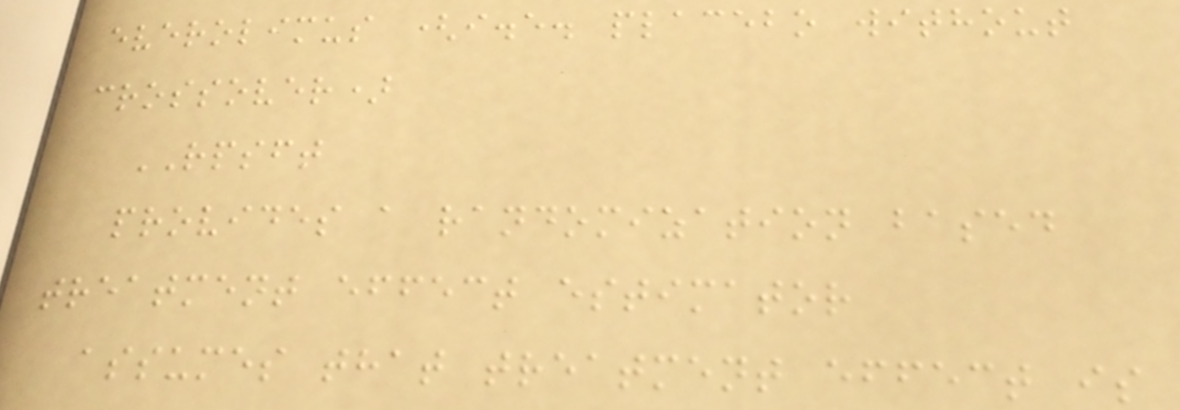everolimus (i.e. placebo without
crossover)
RPSFT
provides a randomization based
treatment effect estimator
assumes that treatment effect is
